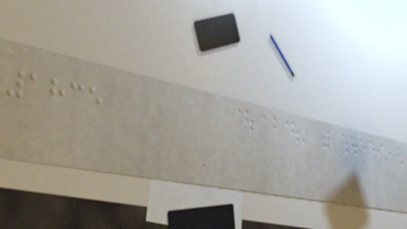1835
